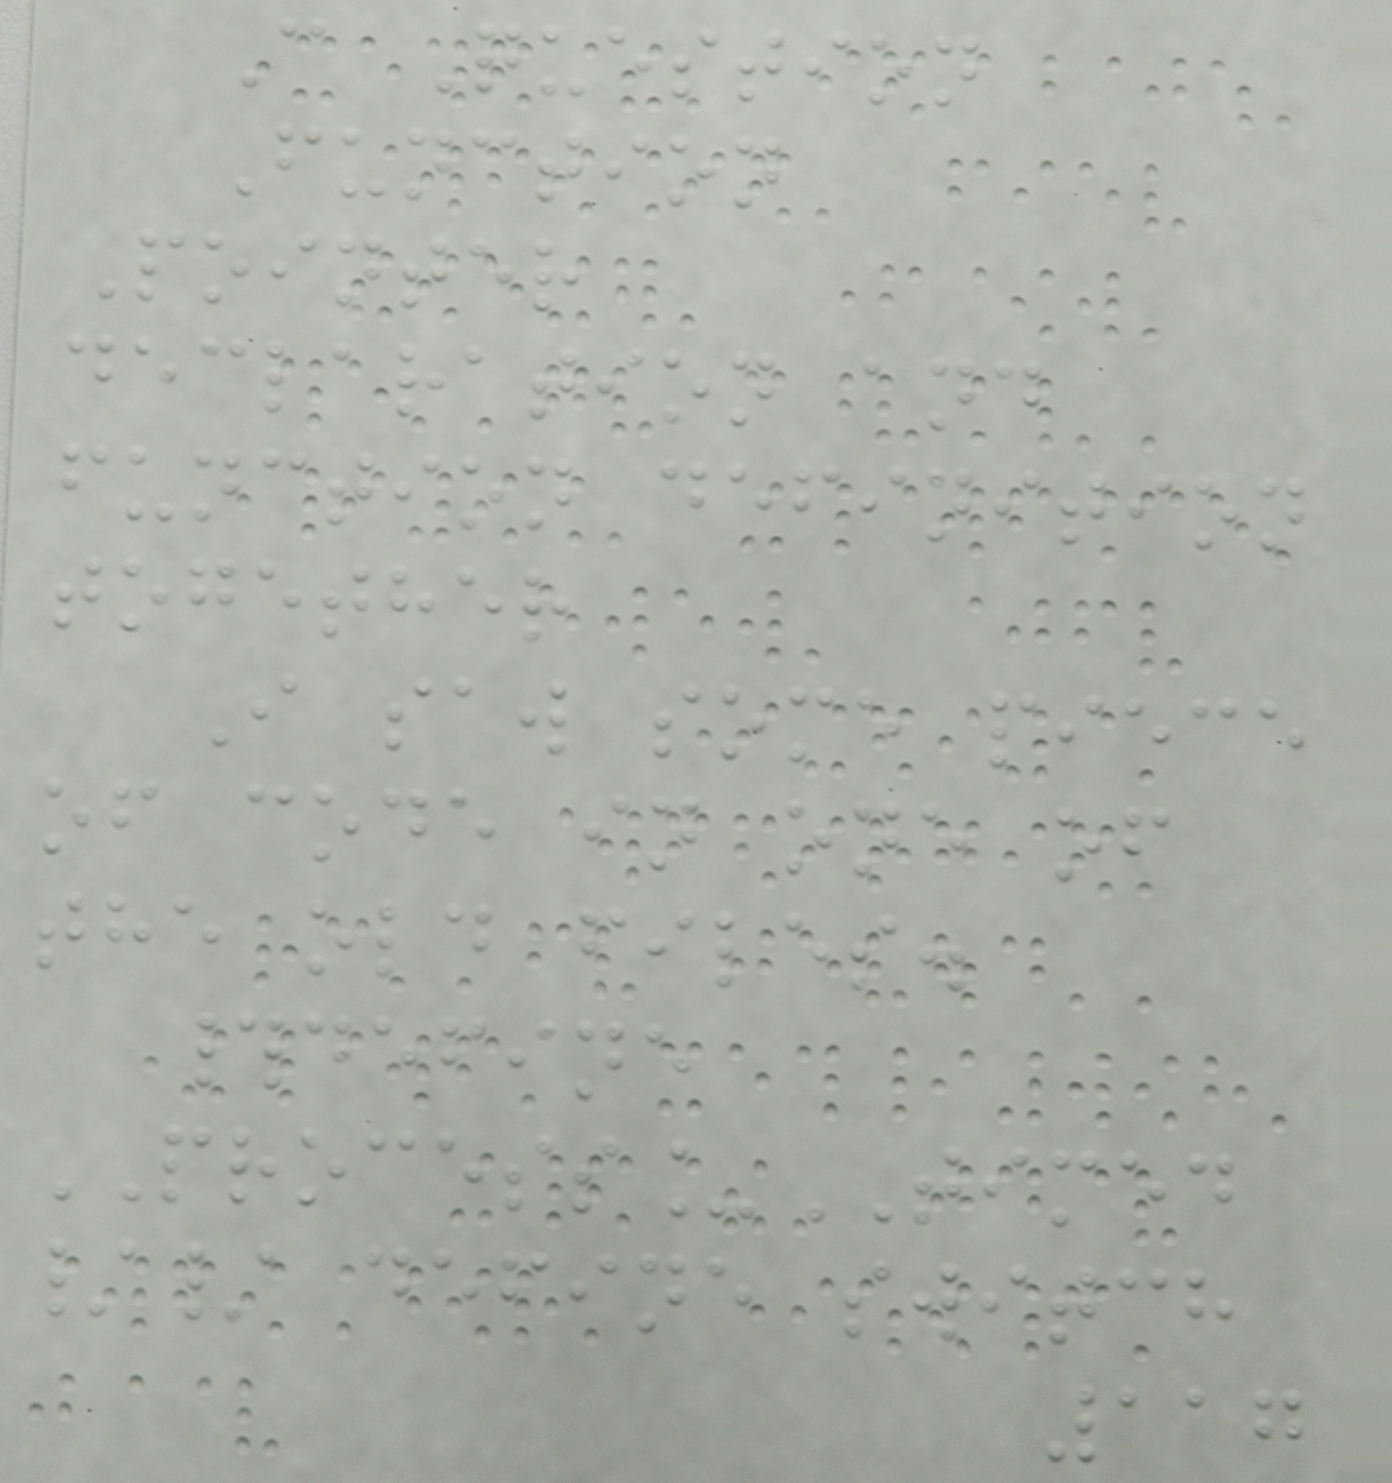C Question
Function
Pointer
declaration and
function definition
together
I saw some piece
of code in one of
the old files.
#define
PROCESS_TIMED
// define switch
117
